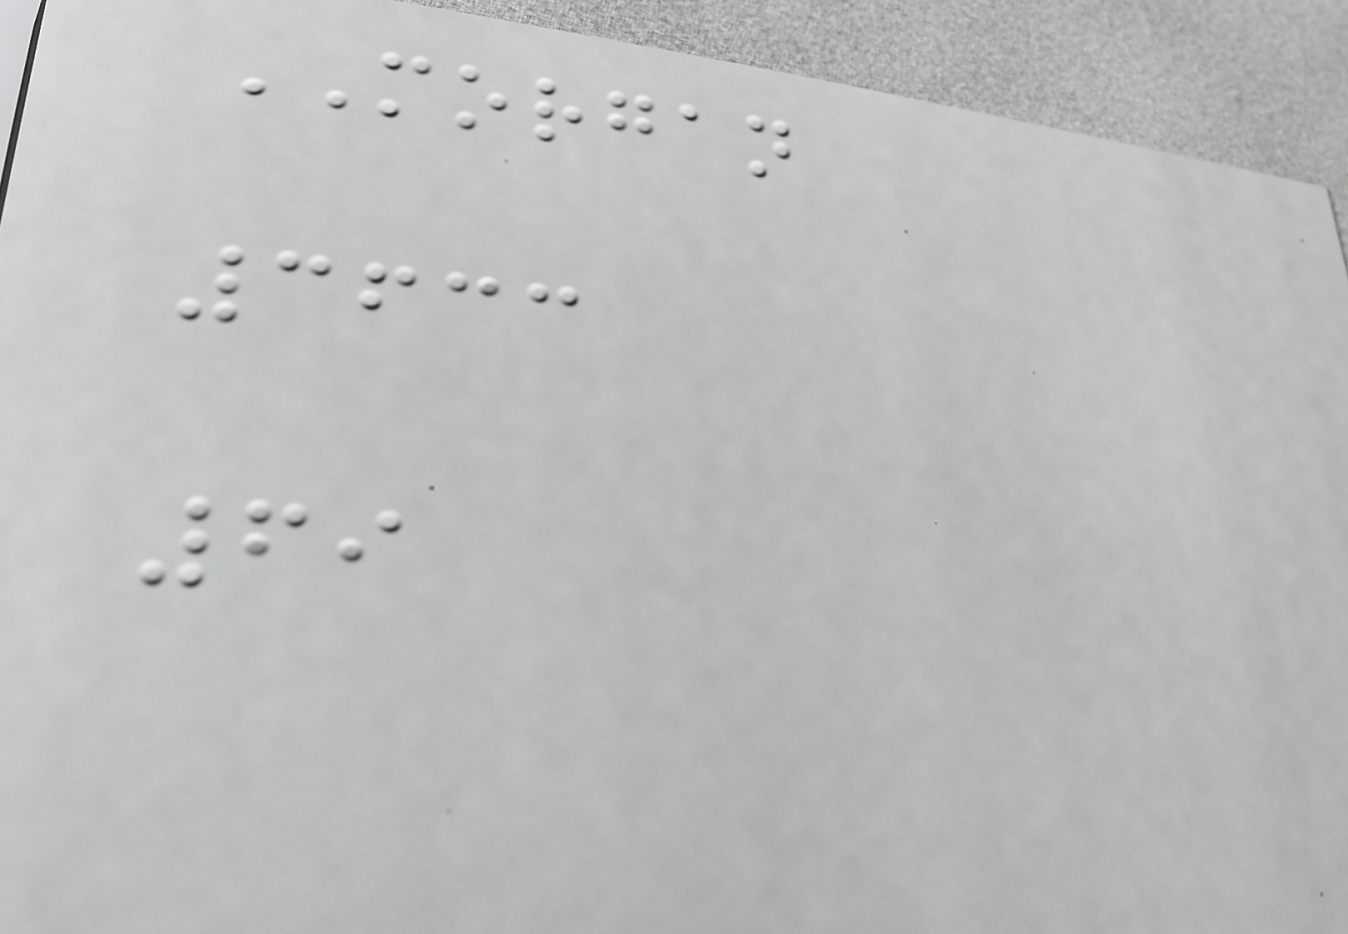MORGAN
3633
69
